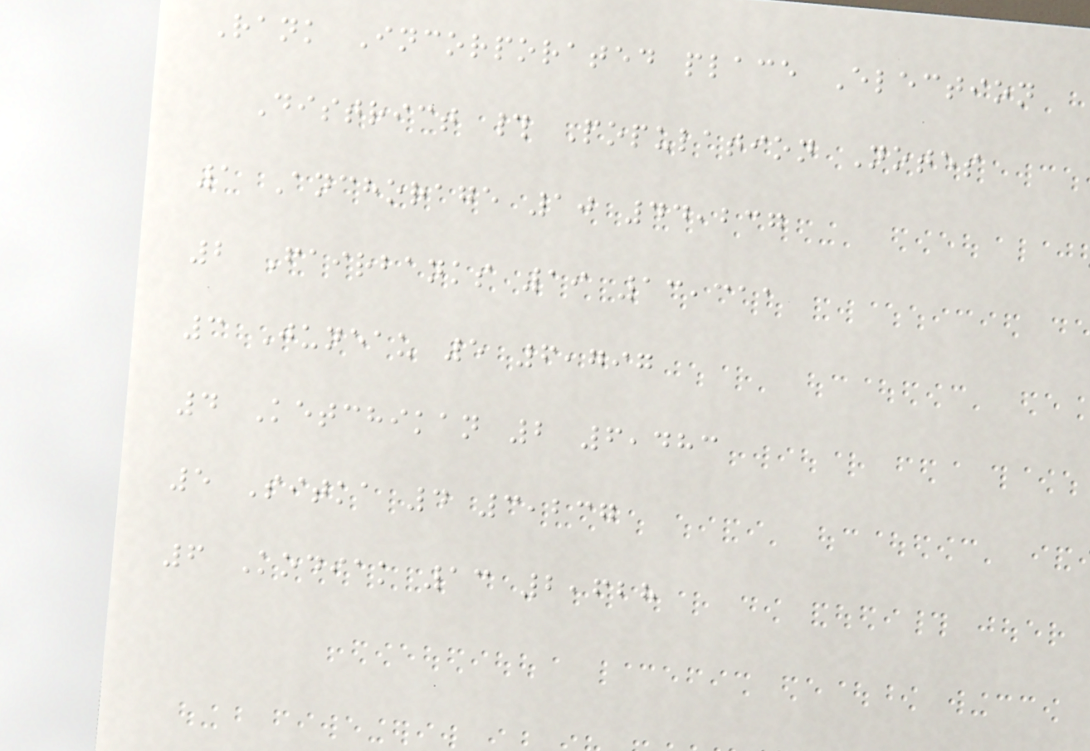Rank Incorporated place Election
District # Population Notes
1 Anchorage 10 44,237
2 Fairbanks 19 13,311
3 Juneau 5 6,797
4 Ketchikan 2 6,483
5 Sitka 4 3,237
6 Kodiak 13 2,628
